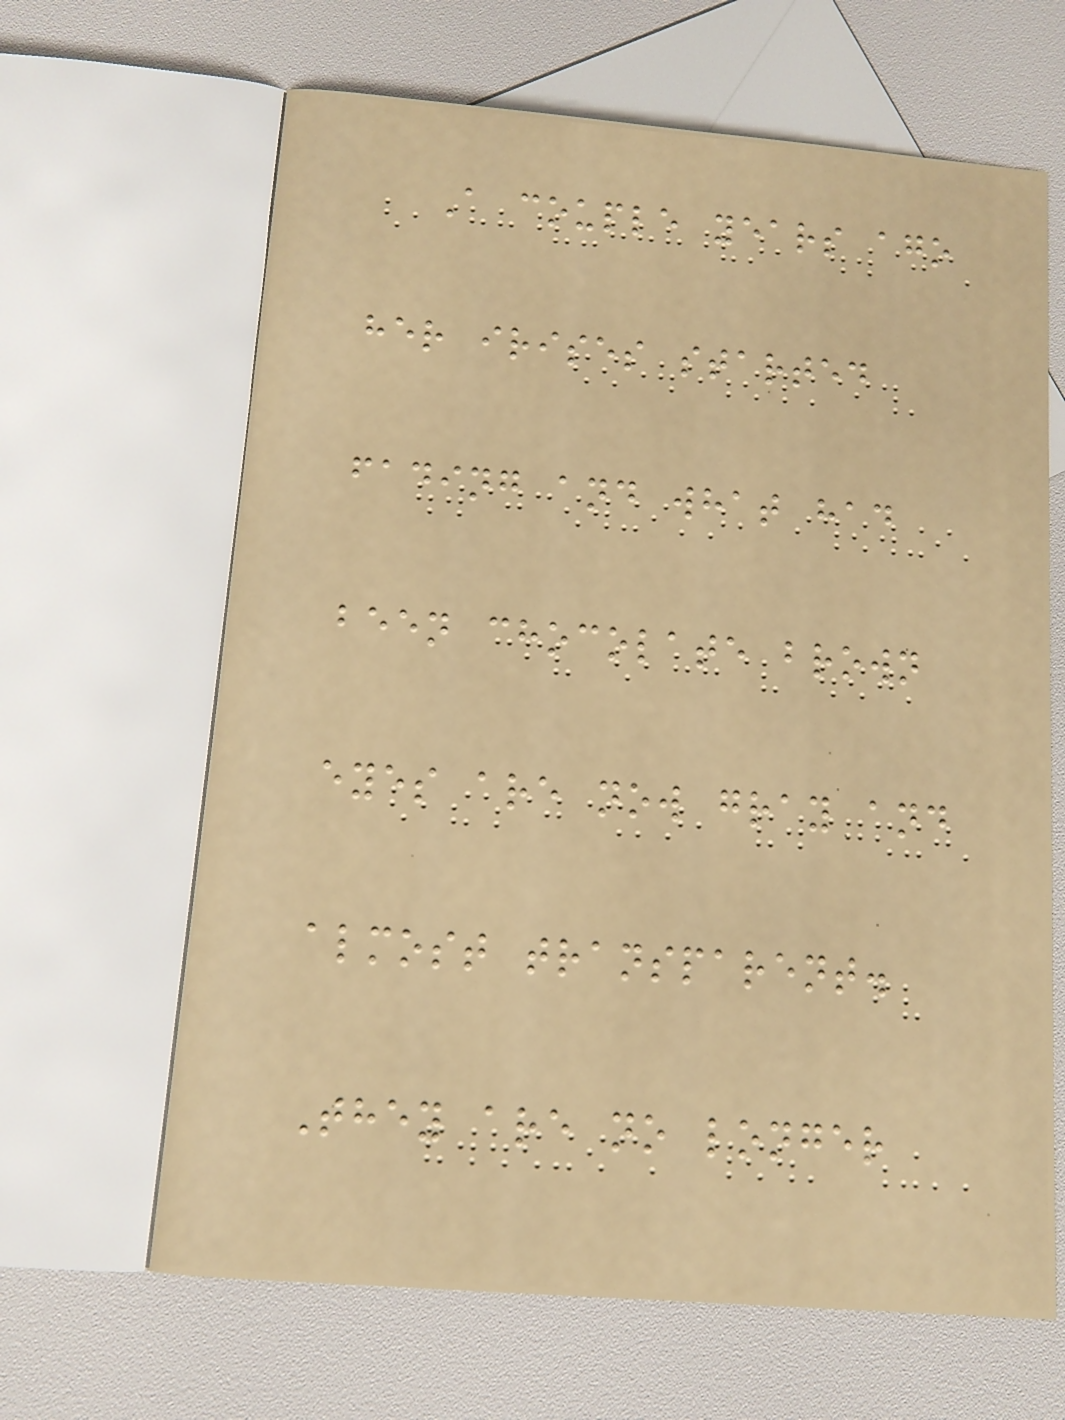A couple years ago
her irises started
fading and what had
been chocolate brown
eyes are now gray and
almost transparent.
They are no longer
